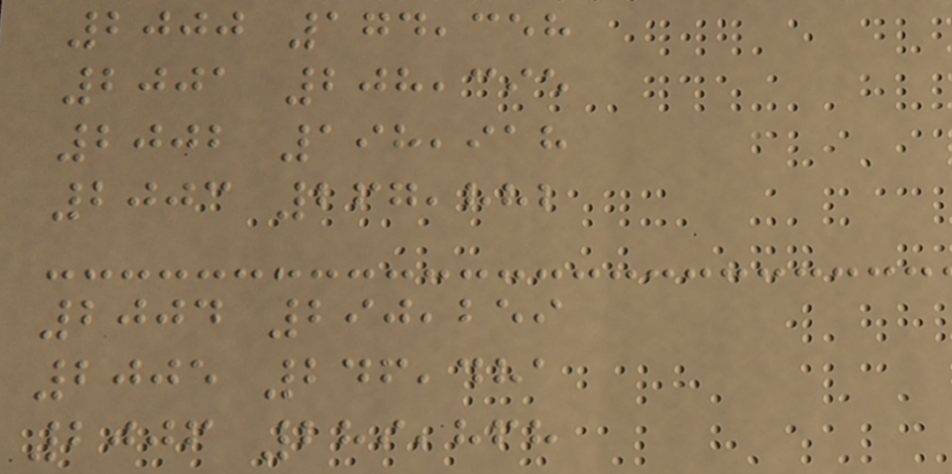2000 174,358
2001 208,395
2002 198,918
2003 267,882
2004 290,259
2005 246,481
2006 289,868
